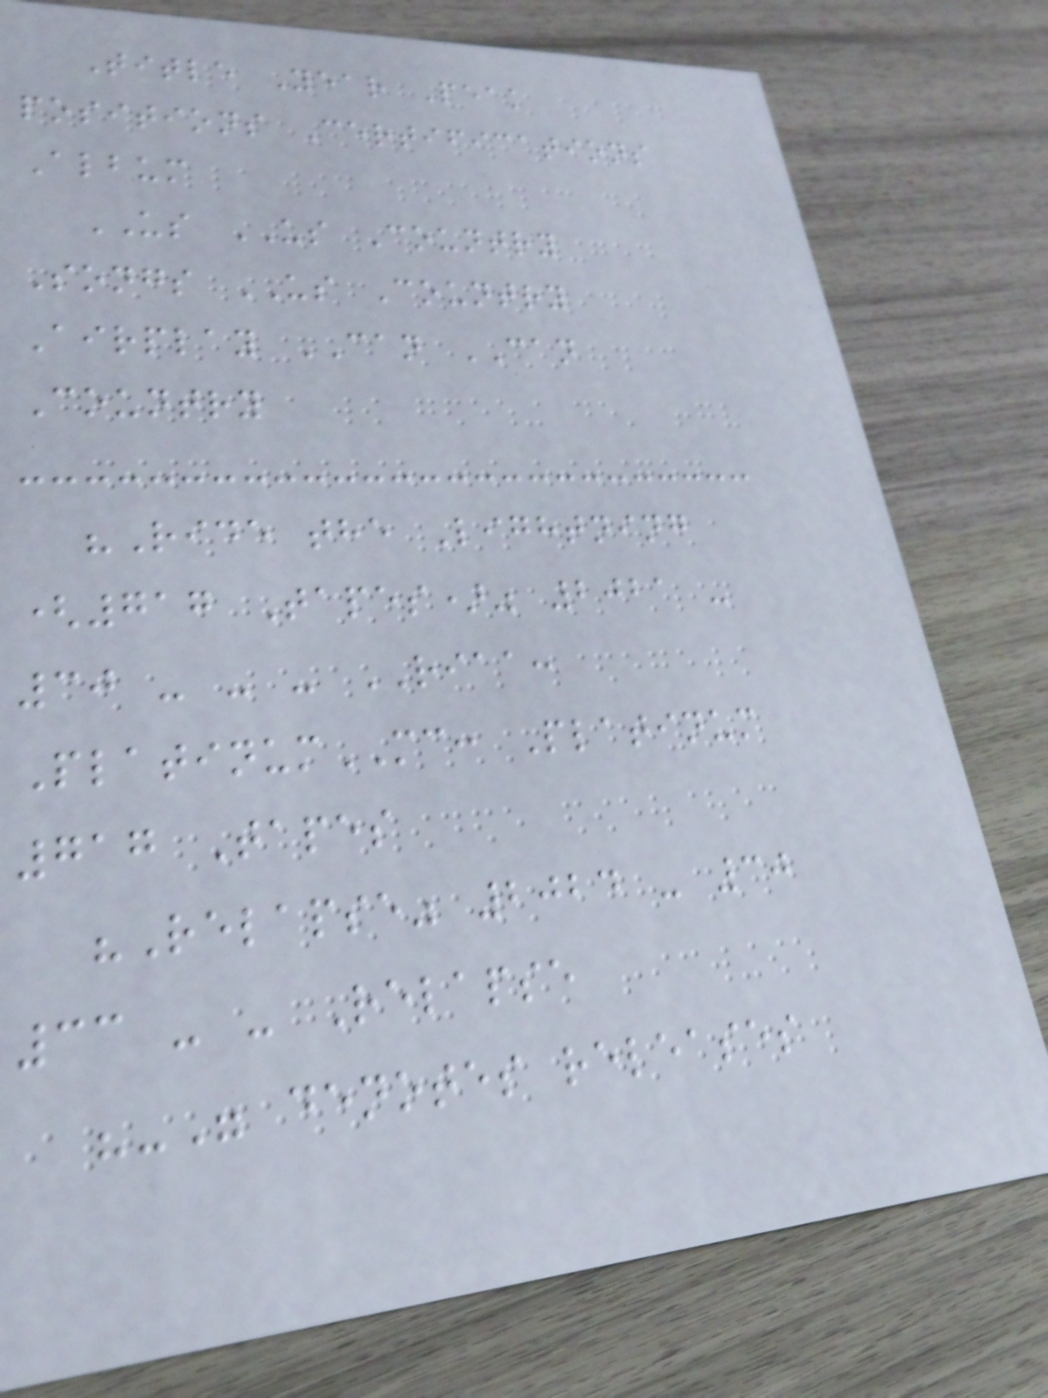Title Year Peak
positions Certifications
Album
US US Country
Songs US Country
Airplay CAN CAN
Country
"Ride the Lightning
(717 Tapes)" 2021 -
30 - - - RIAA:
PlatinumMC: Platinum
717 Tapes
"Relapse" 2024 - 30
33 - - Relapse
"-" denotes releases
